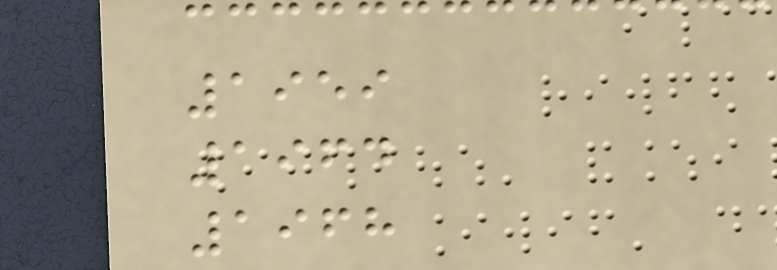1959
1964
1968
